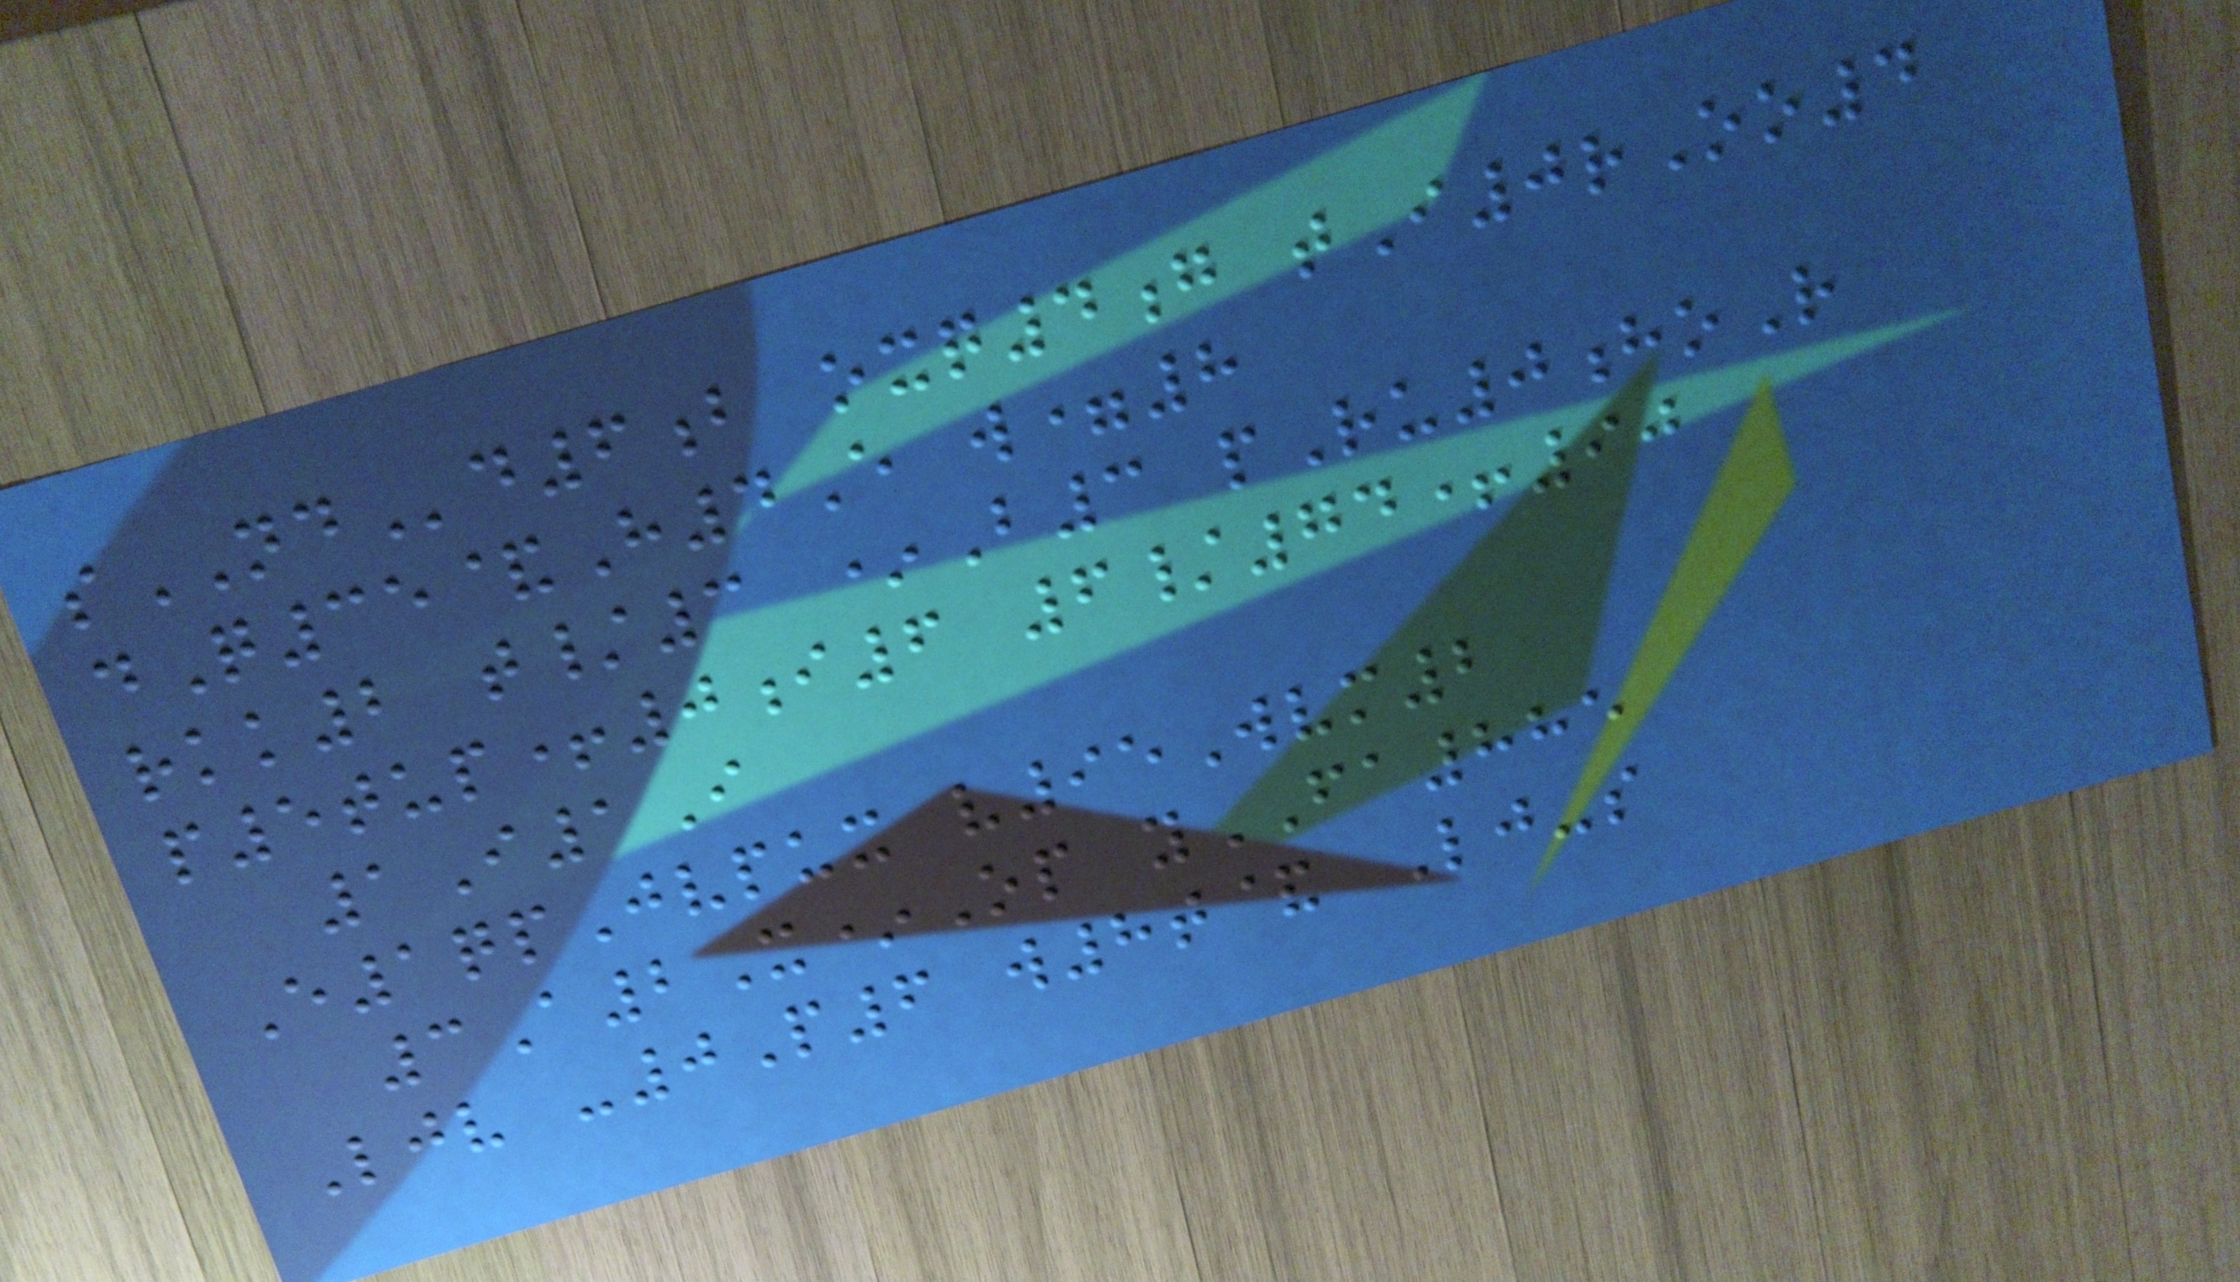sNDd6b oxq4g tI0rOo4
dQ35&H4E w=8
rkk2 t/3 *B3 pRu0hoR
p5tup+0i6 6/74+90
1I1I
E1qpJvpux v95Wvm2
3A2X*Op yFA885
Ljv -0P6 w8t& Lj-s
